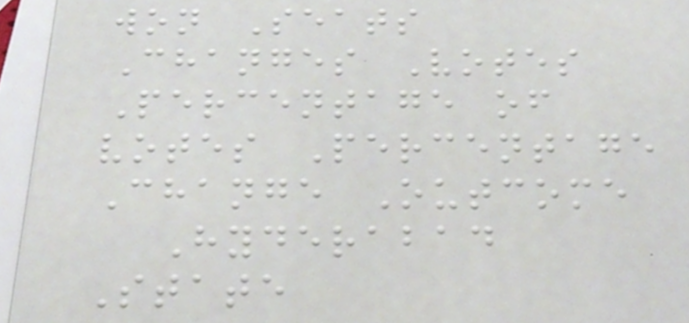won Seats
Changes Votes
Percentage of
votes Percentage
Change Outcome
Hyderabad
State
